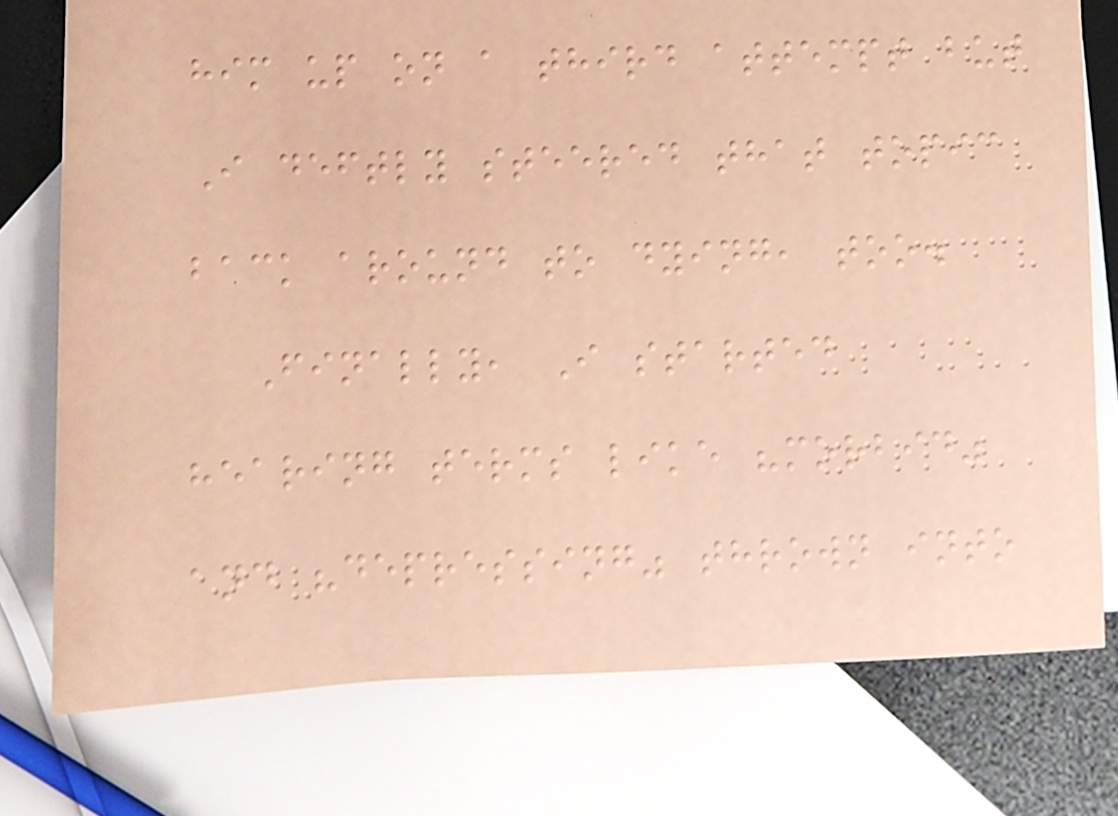him up on a third attempt but
I deftly steered that topic
back around to dying, too.
Finally, I started
hearing terms like "morbid"
and "depressing" thrown into
